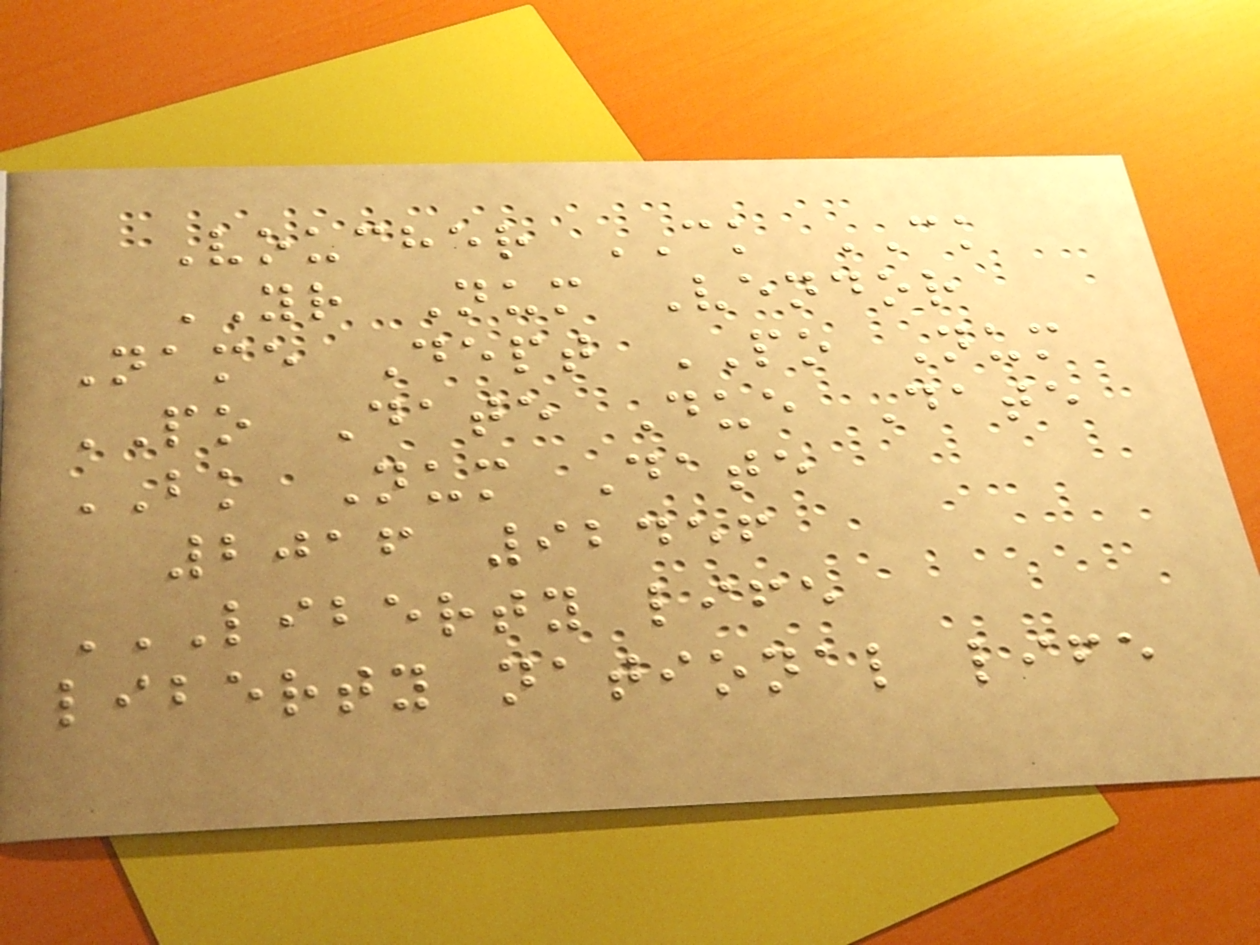Voucher CK CK
YR Num Vendor
Name Dept PO Num
PO Date Due Date
BK Num Date
2016 92456
LIBERTY LIFE
LIBERTY NATIONAL LIFE
